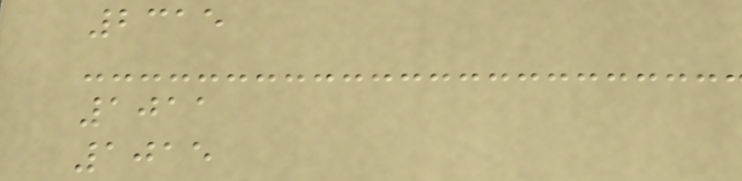2315
1011
1015
